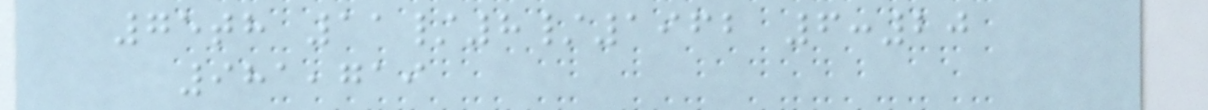75th 11/8/1962 6:20
981,719
